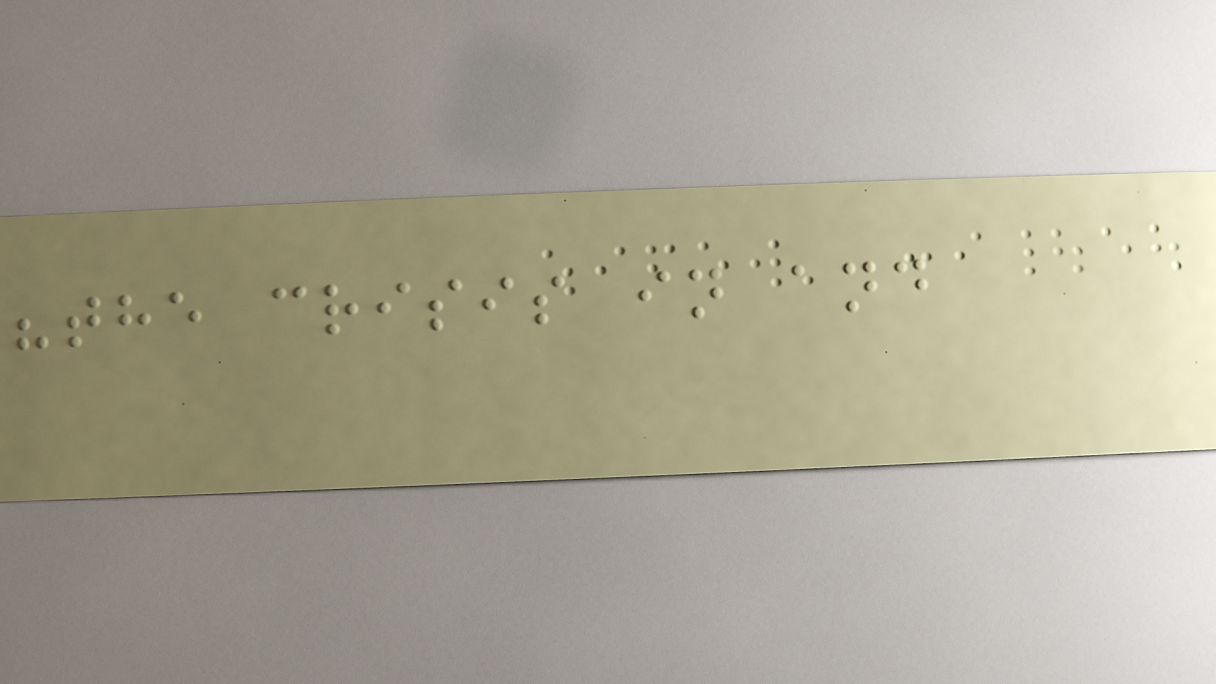"the crisis in and
